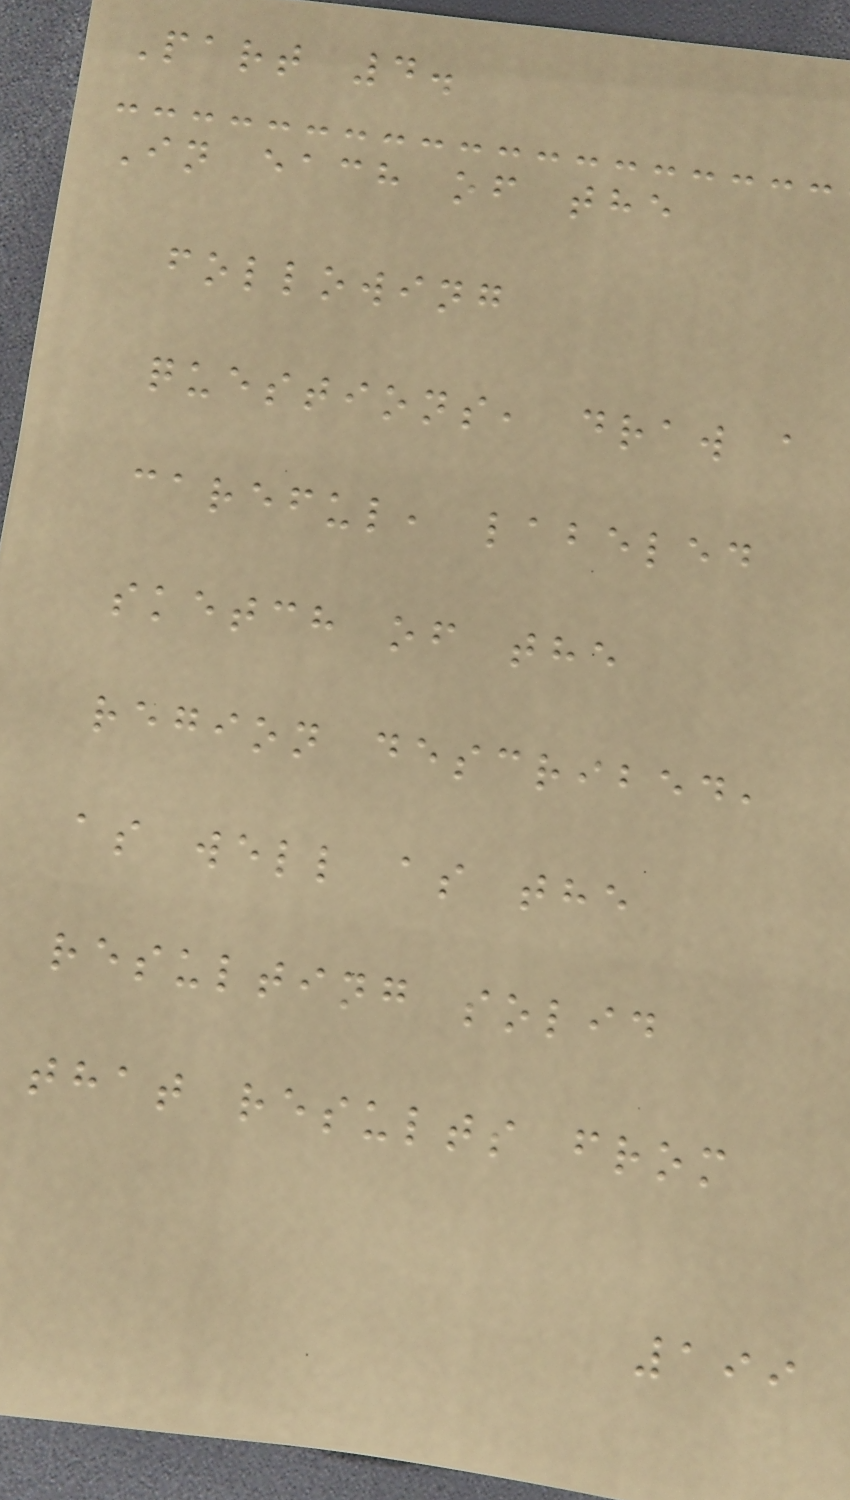Part 4.
In each of the
following
questions, draw a
careful, labeled
sketch of the
region described,
as well as the
resulting solid
that results from
199
